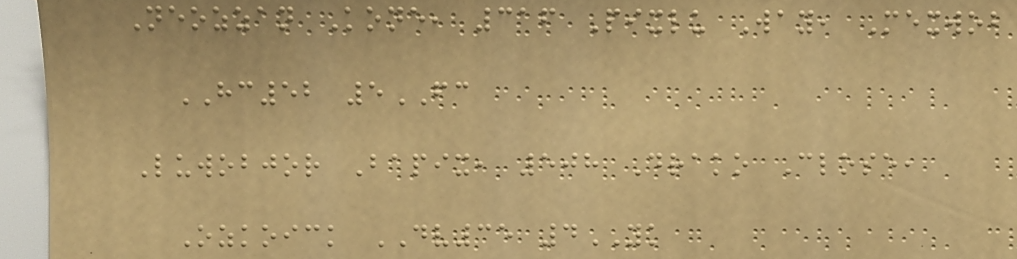Neozzan Kone, 316 Pixlu Way, Mexwob
HC52 5FC
Luwobjor Bapix, 508 Drako Close,
Ozkoick DV35 4YK
